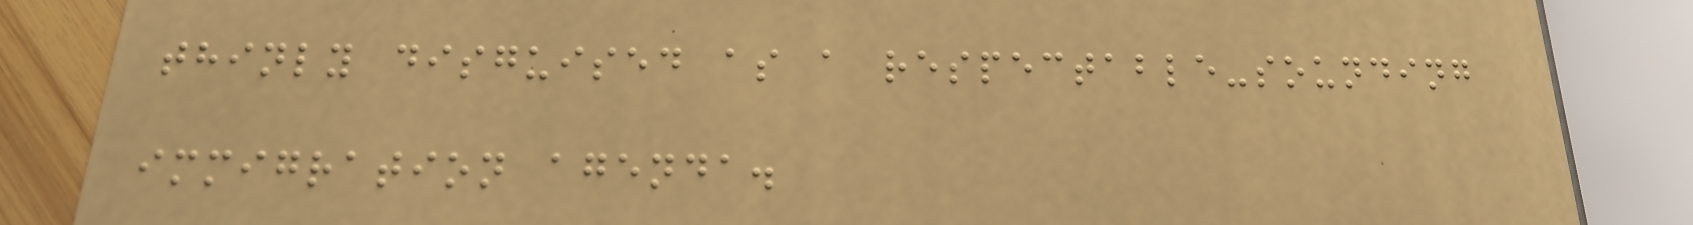thinly disguised as a respectable-sounding
immigration agenda.
